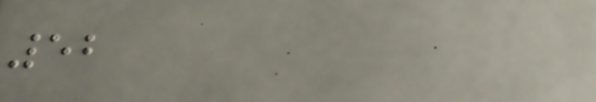52
